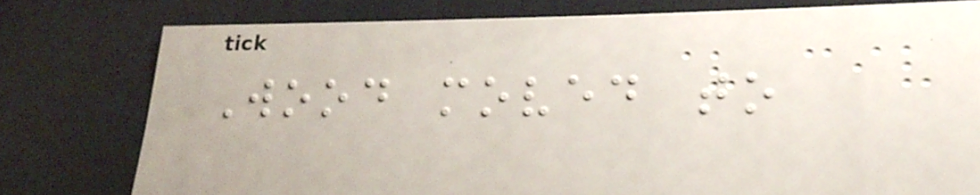Wood moved to
